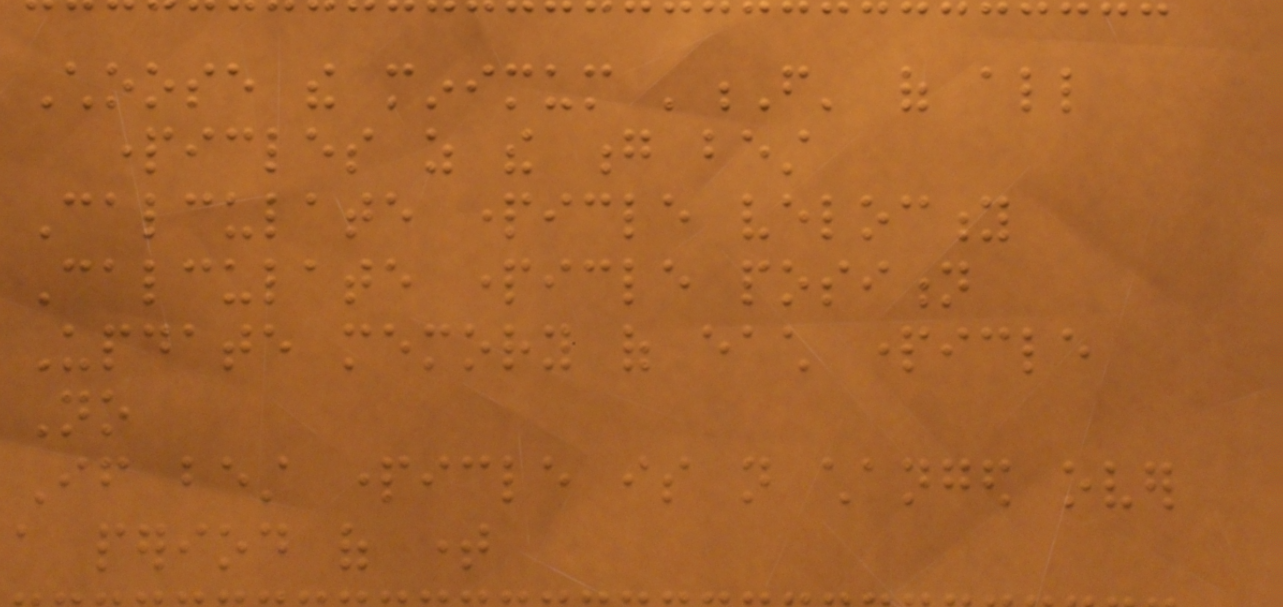Choose the minimum 'F' of all
particles as the g best
Calculate particle velocity
Calculate particle position
Update memory of each particle
No
If best particle is not changed over
a period of time
